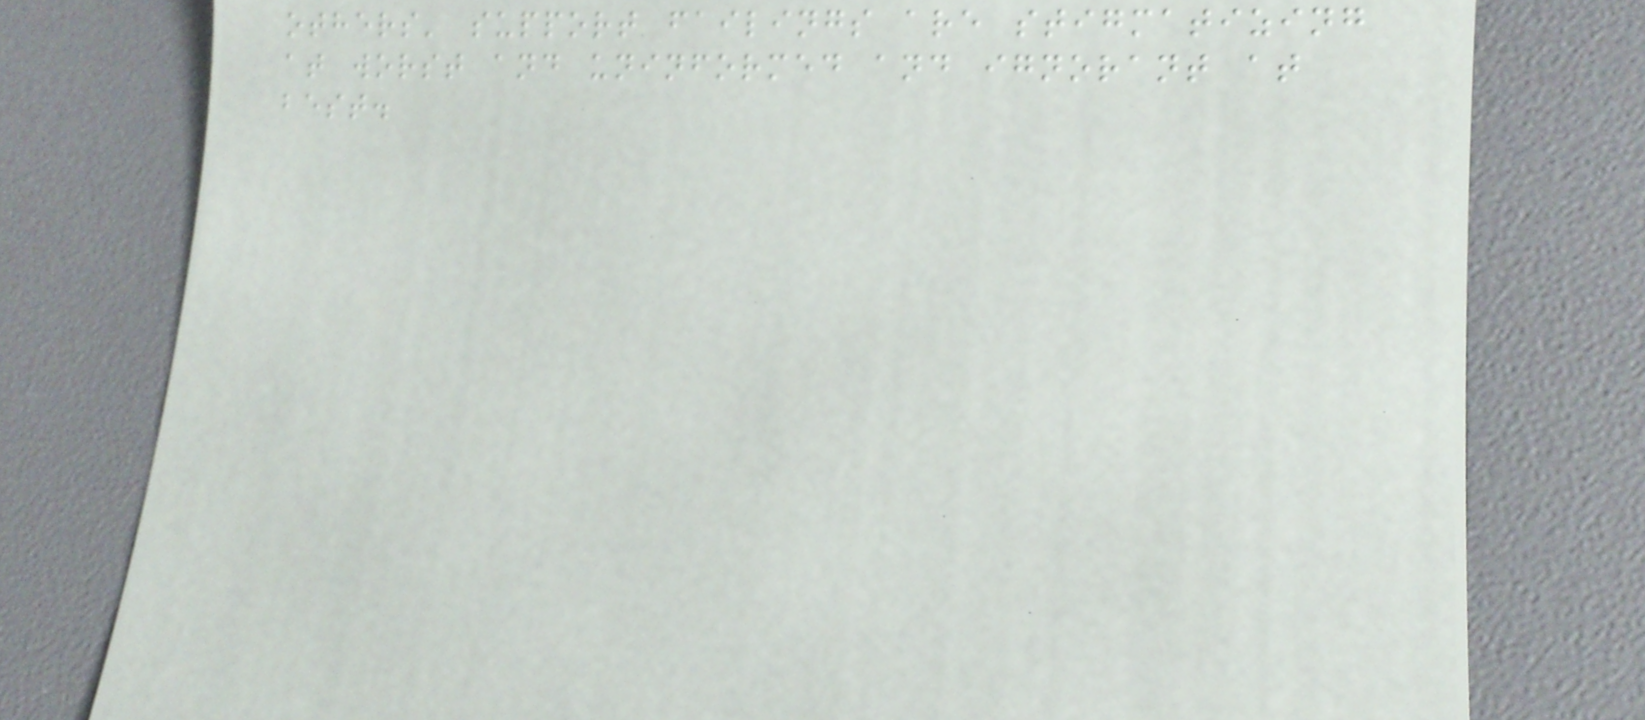others' support failings are stigmatizing
at worst and uninformed and ignorant at
best.
